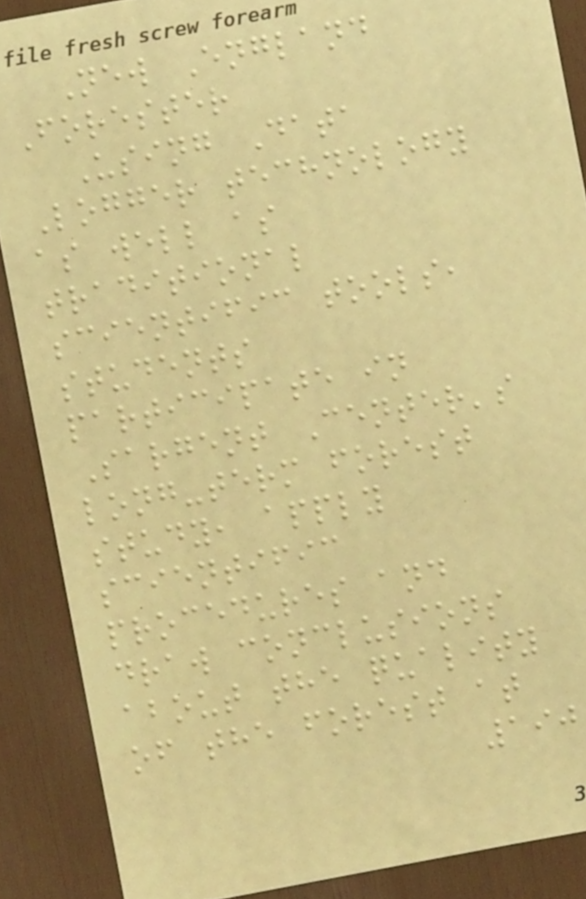New England
Forester
Using Data
Logger technology
as well as
traditional
scientific tools,
students
participate in
Sargent Center's
long-term forest
study, apply
scientific
procedures and
draw conclusions
about the quality
of the forest at
190
